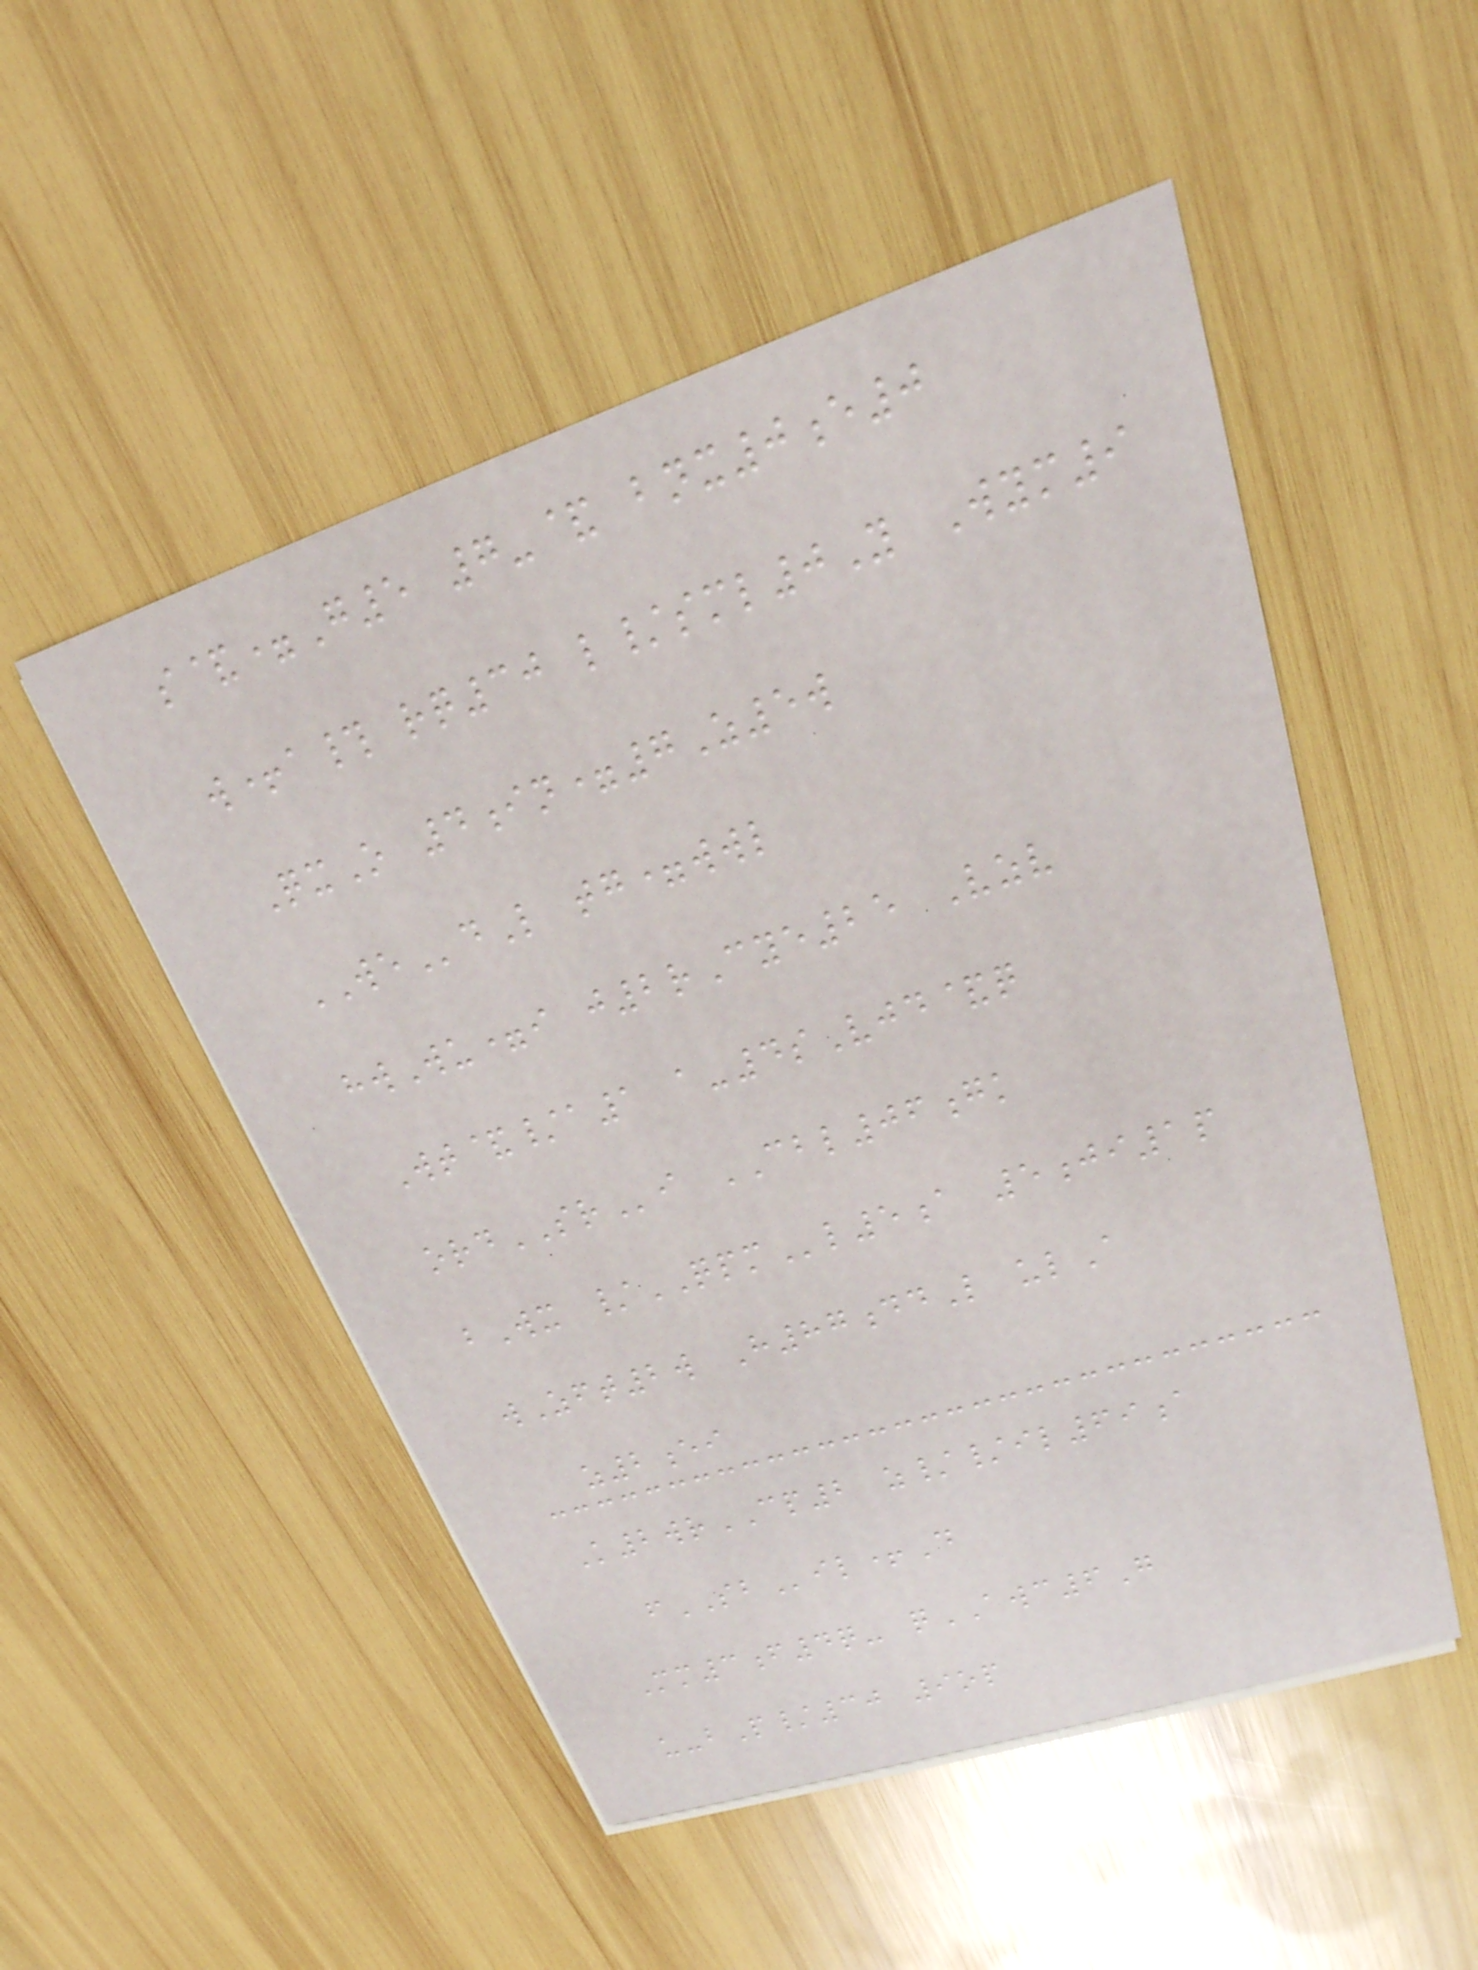s&=G5 7-& bnx0e0
w+a# rq30 l/sml0Y Wym9
QxO 4in=7Z5w
WEdL tg=wwl
hwWu=i j2rCye25 Vzv
Wt&/a1 a-4sVjd&q
ordSRi CBL06gk
bWx /QPMl5a 5ji1p
wZft2w H87ddL ulA
z2ei
K2wrCP2 z//il69a
fSBil+D
Mm3f4q- qAWC6G
u-bP/30 9op
